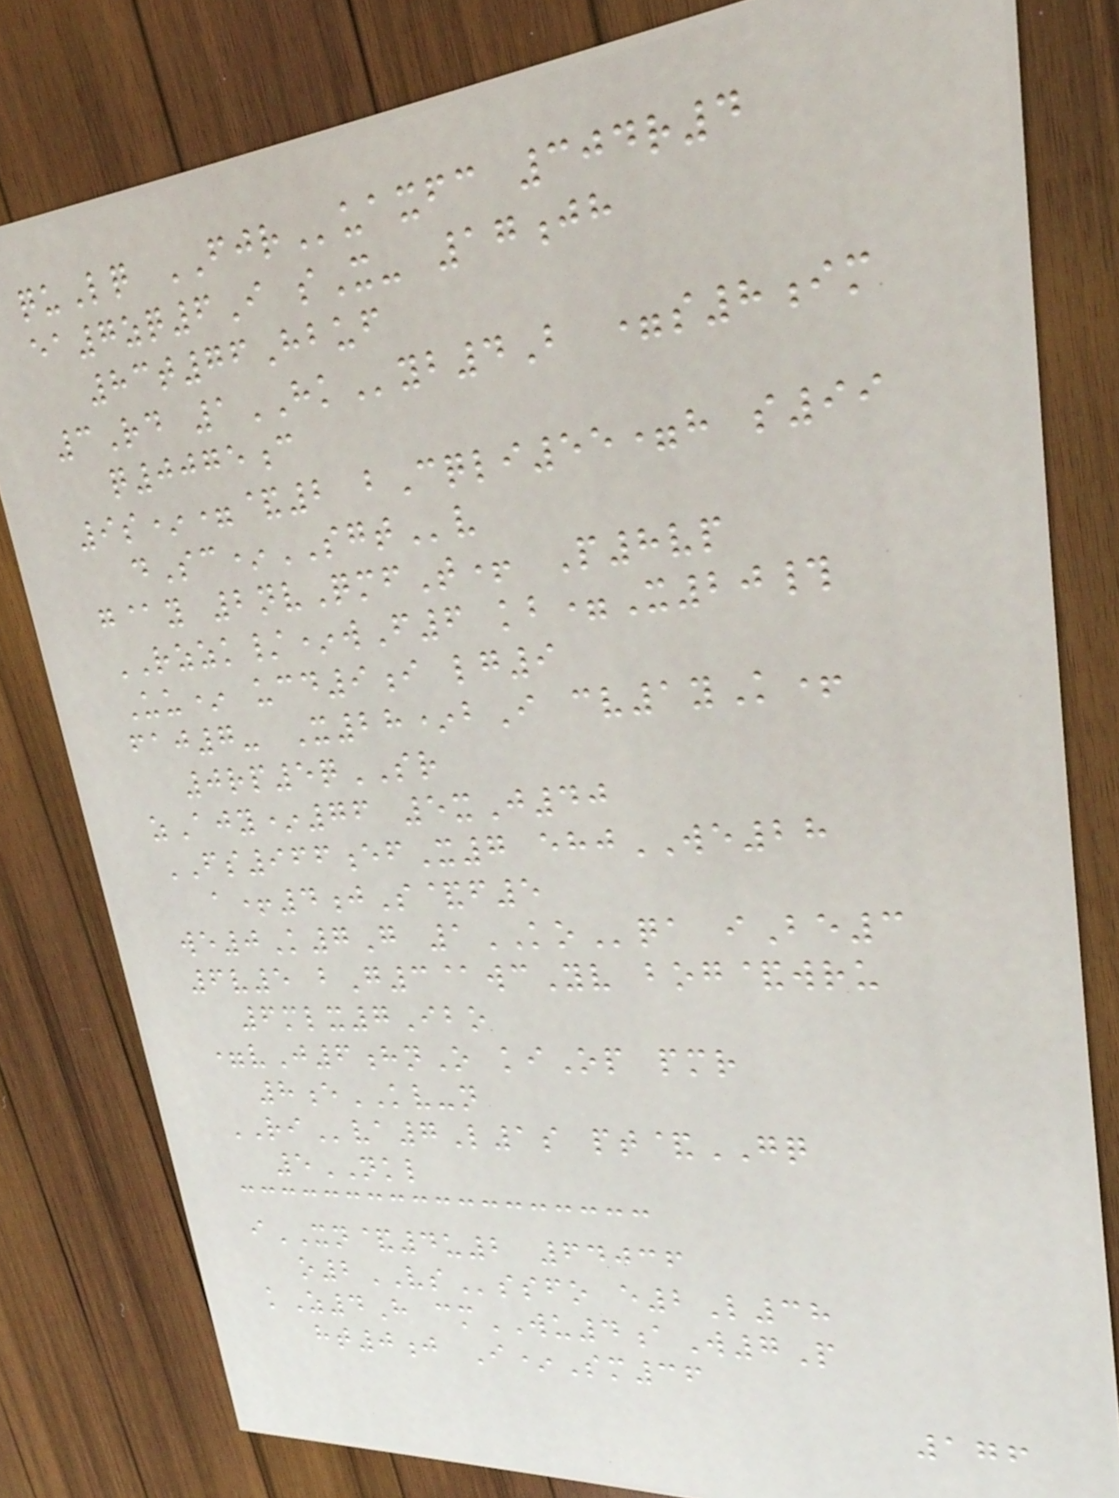quLq FJRuaxfc 304r4
ea7zq6I sX- 17jh
83t76Hbuf
3Rd 1HKyb4B =s8im
q0075c
9s*=&2 bCqli55=h s99
dSc*SGTv
g@y 2nvQmfT+ P8vp
RZZK/*wF6 kb=X20#
Uu* ucd9i lg9
faj7- X28*bI cv1yK+
0rp5qSR
zAjy*76 5xJ40
FS966efX7 ehjWE28
a+4jS&f5
we0K7G 1KOqa iBe3
6v5 bG3@wcYv bog&wru
6mlx7Ibo
=vJ6hnO kiOp pmr
8eKV-n
RIva7L1s pt&GQ
5NKL
iXN&4u2 64036
o2VSssfo e2L38
kZ4H cmWU4aW7P
ht0j I*Sm36
176
